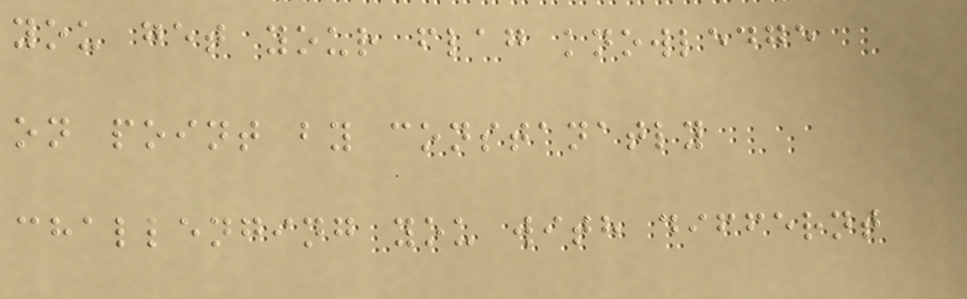you get your flag knowledge
on point by constanatly
challenging you with differnt
